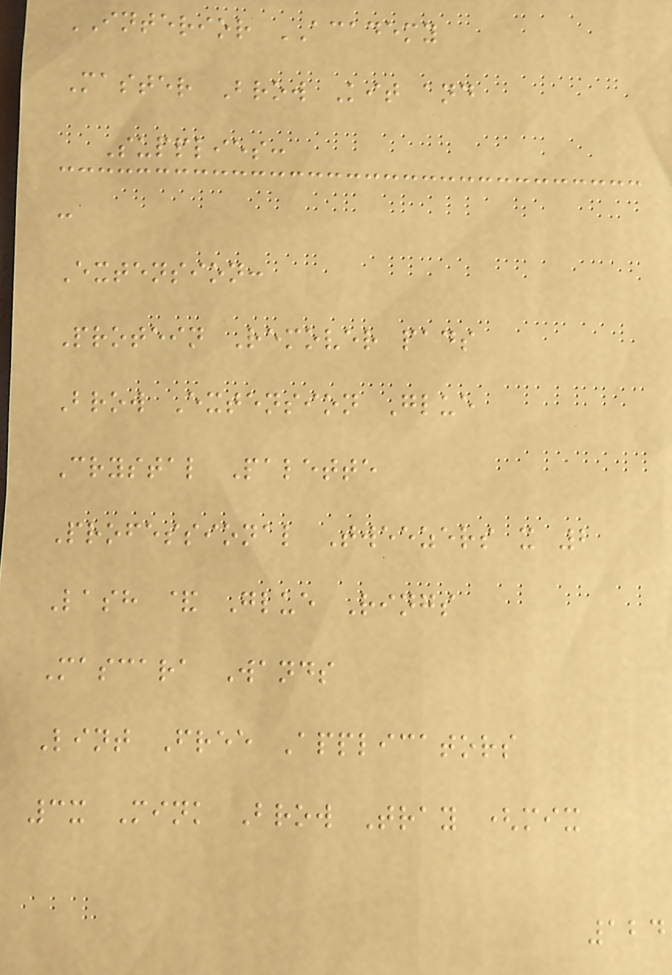INTERIOR ACADEMY
Master Brow Kit and
Supplies:
-
Extension:
Protein Remover pads
Brow Extension Glue
Crystal Palette
Professional Tweezers x 2
Lash & Glue Rings
Mascara Wands
Lint Free Applicators
3x Mink Brow Tray (mix
124
